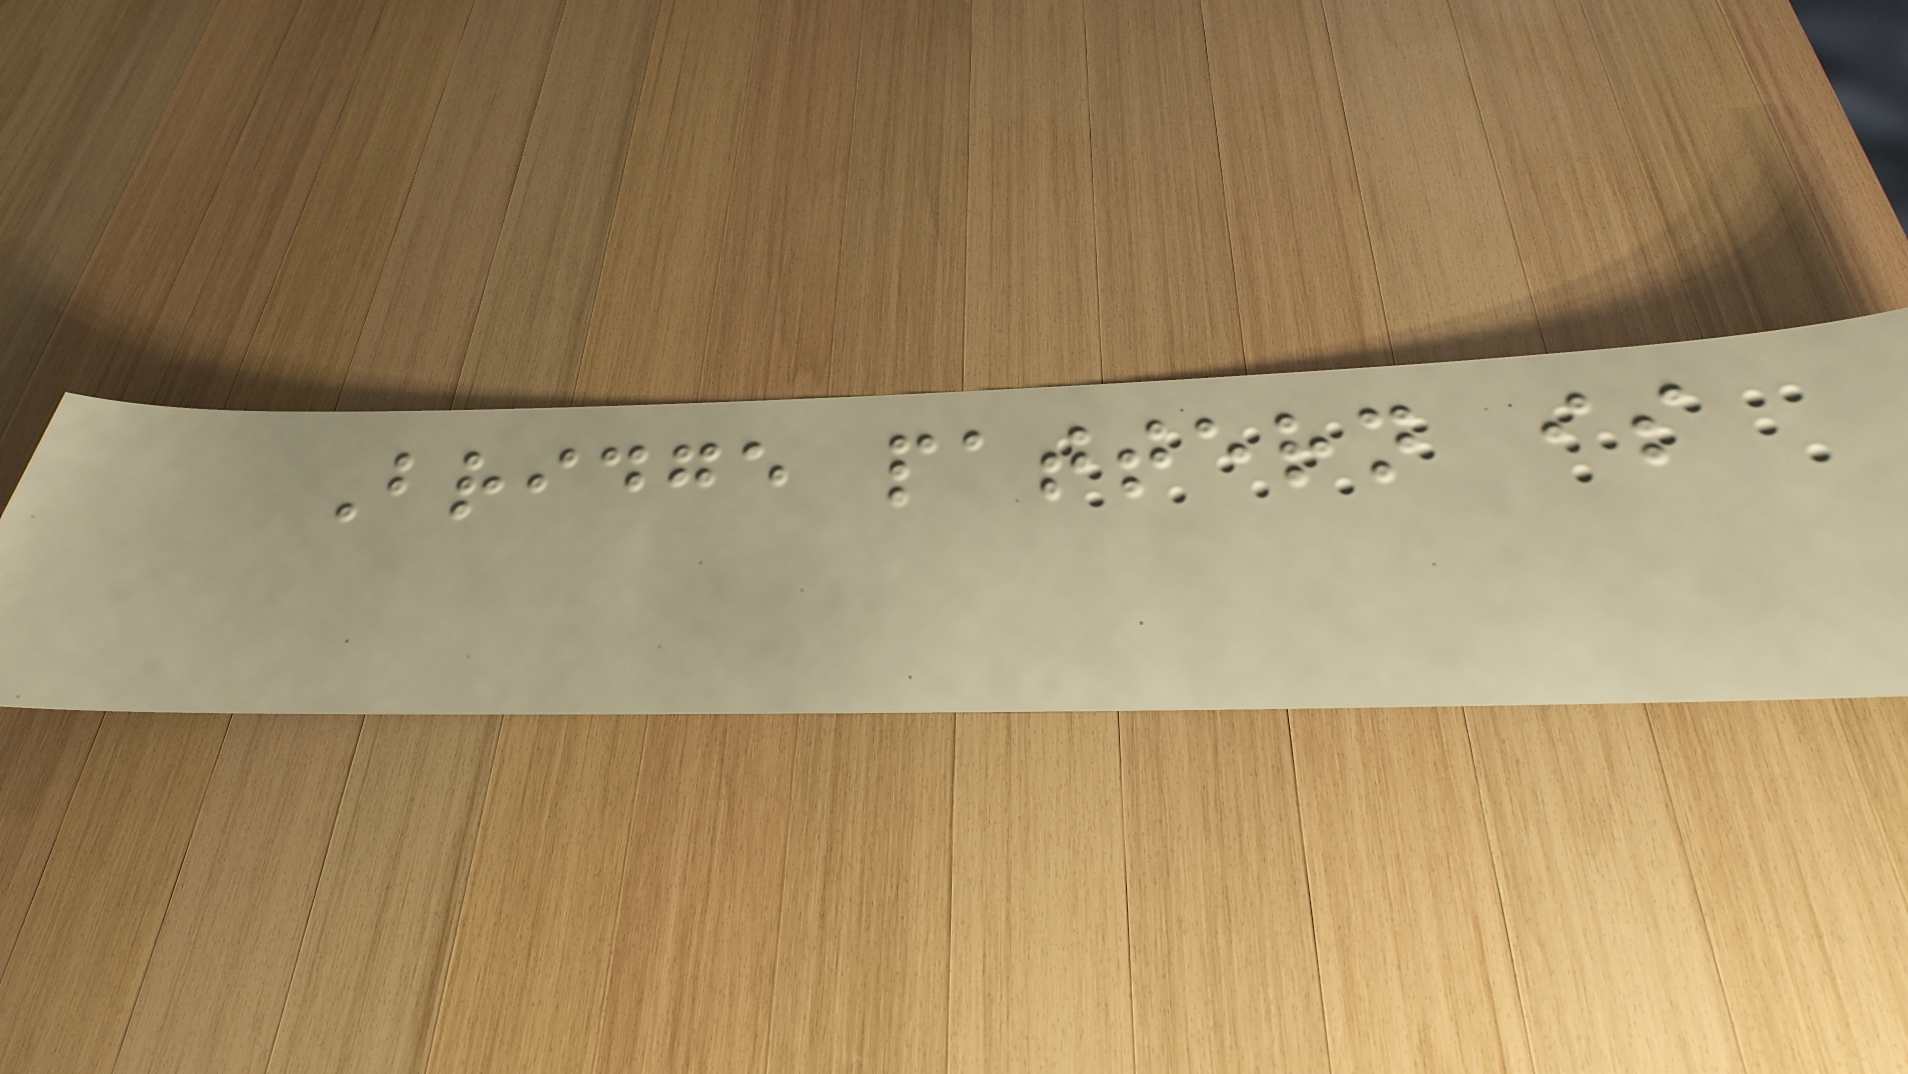Bridge pattern is
